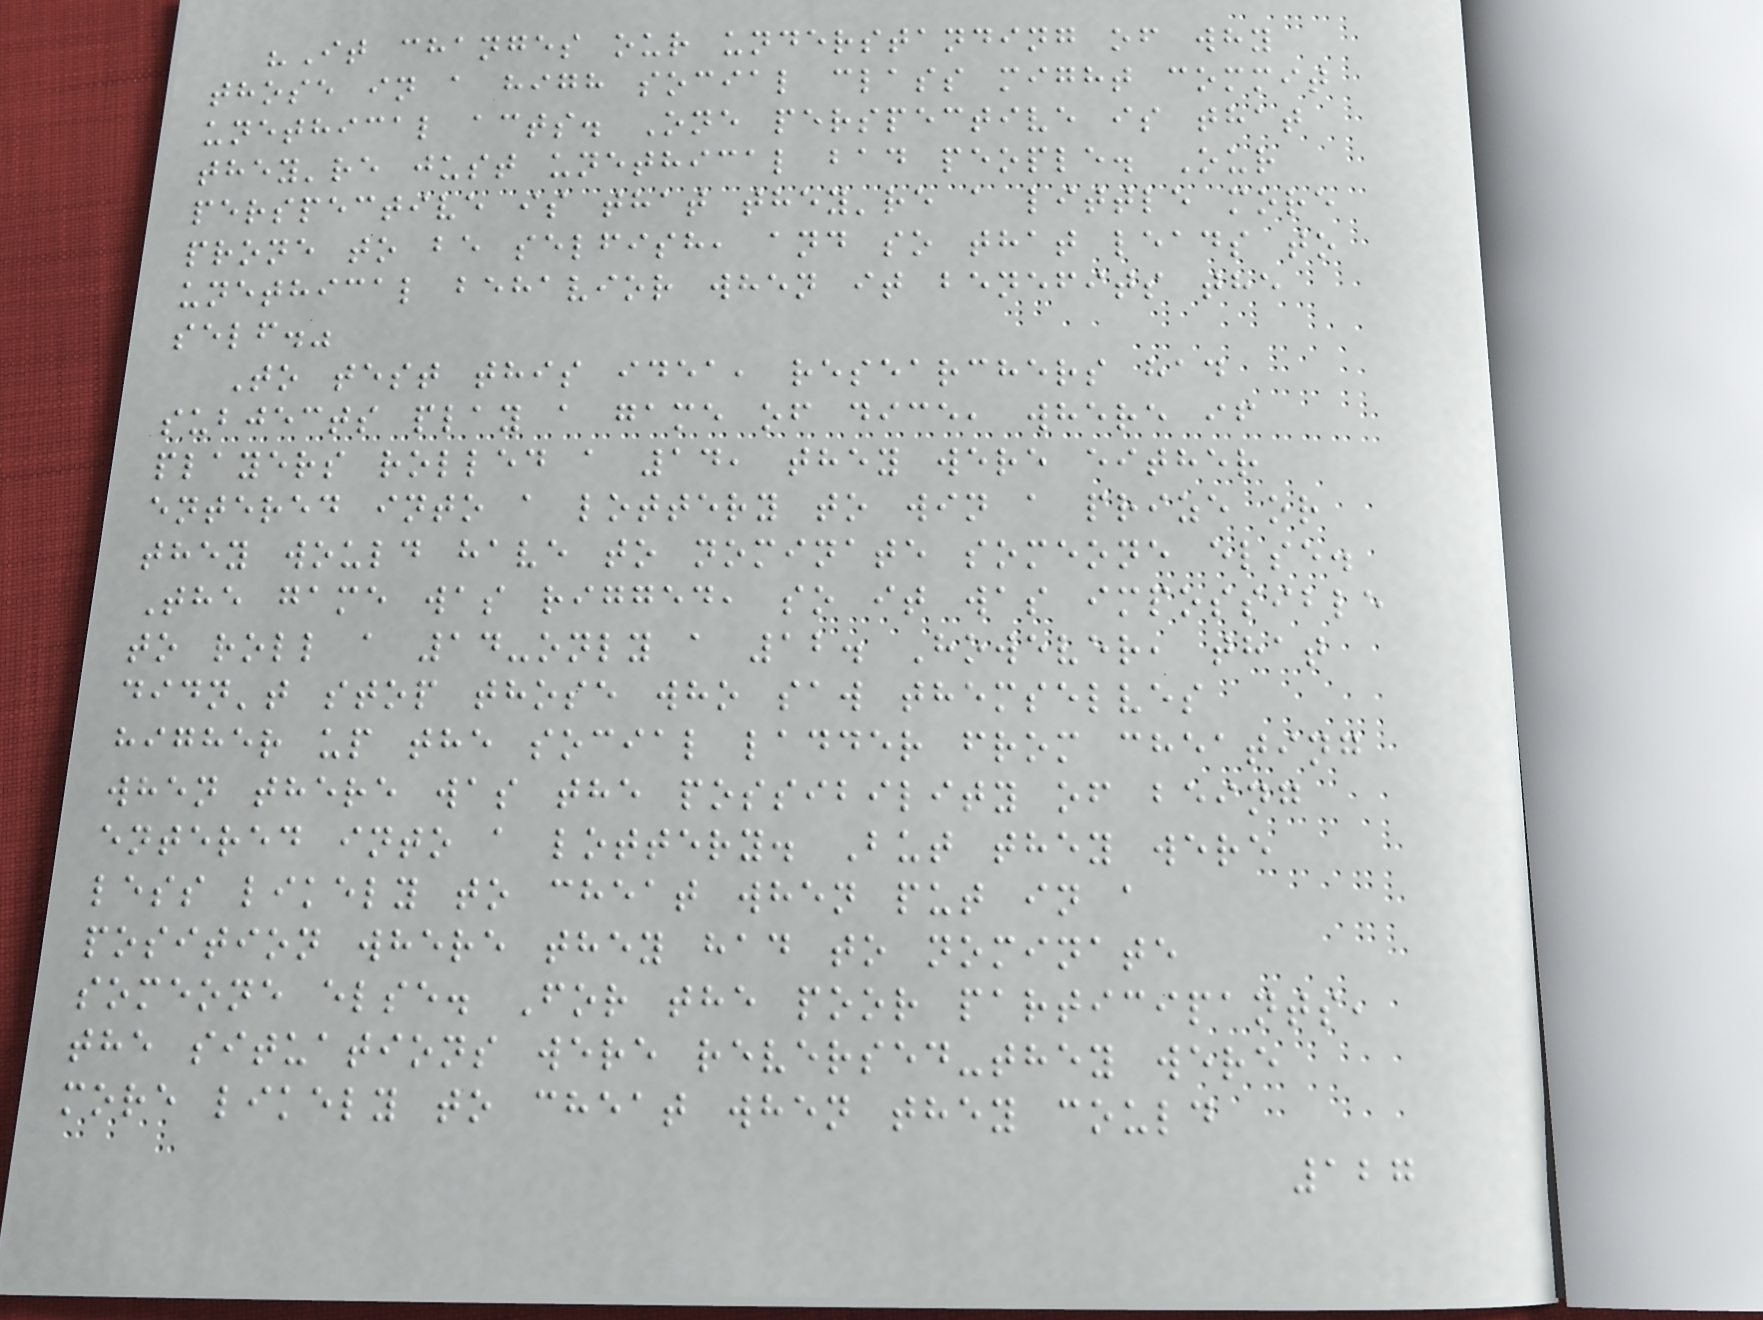"It changes our understanding of why
those in a high social class might commit
unethical acts. One perspective is that
they're just unethical bad people. Our
perspective is that they're a little more
prone to be selfish, and so that leads to
unethical behavior when it benefits the
self."
To test this idea, researchers had
subjects play a game of dice, where if
players rolled a 14, they were either
entered into a lottery to win a prize or
they would have to nominate someone else.
The game was rigged, so it was impossible
to roll a 14-only a 12. However, that
didn't stop those who saw themselves
higher up the social ladder from cheating
when there was the possibility of being
entered into a lottery. But they were
less likely to cheat when put in a
position where they had to nominate
someone else. For the poor participants,
the situations were reversed-they were
more likely to cheat when they could
127
